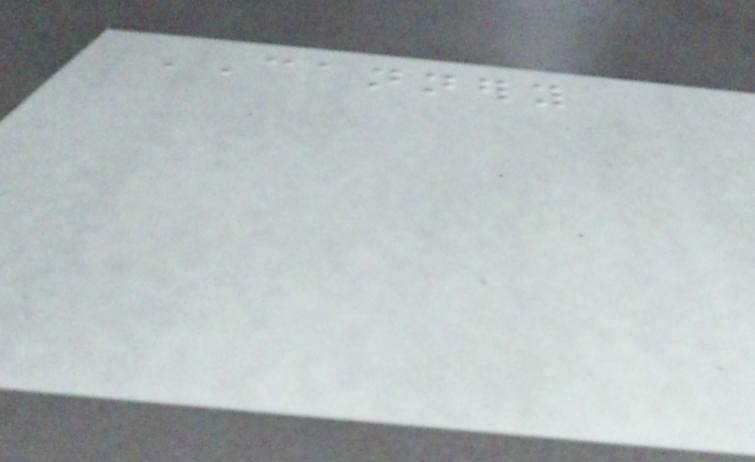CANNERY
